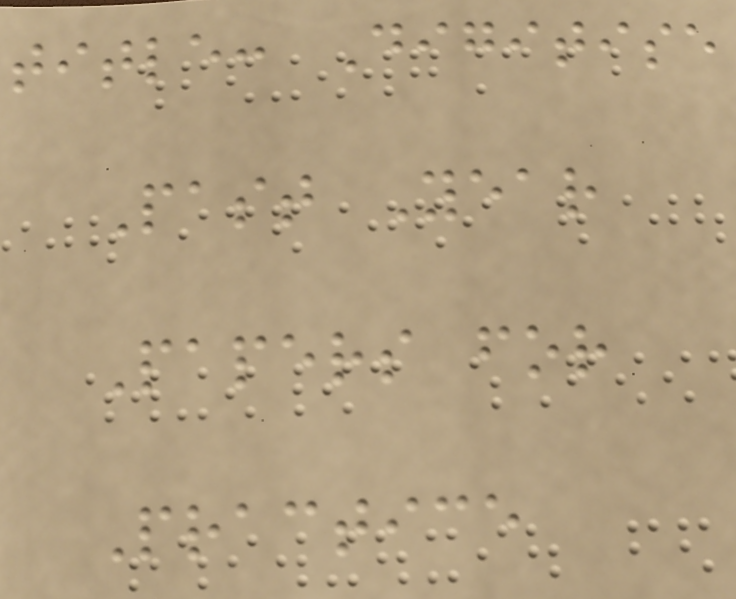title: Digitise
Past Year
Papers for
Practice
